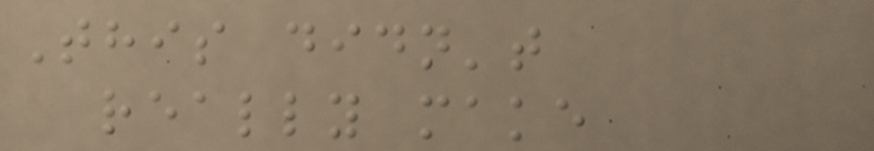This didn't
really make
